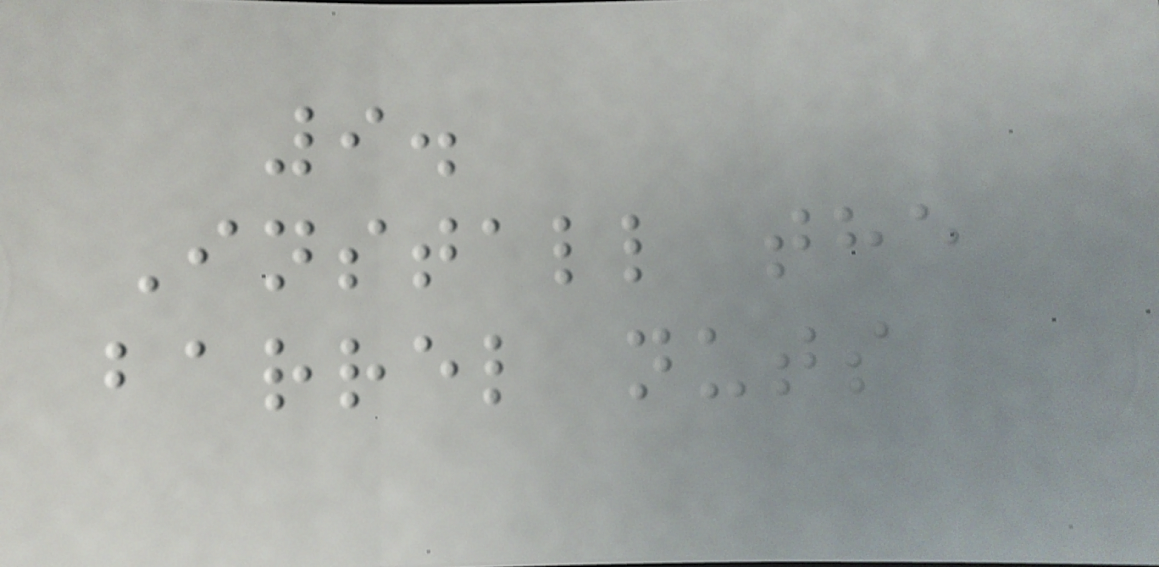9.
Install the
barrel nuts
